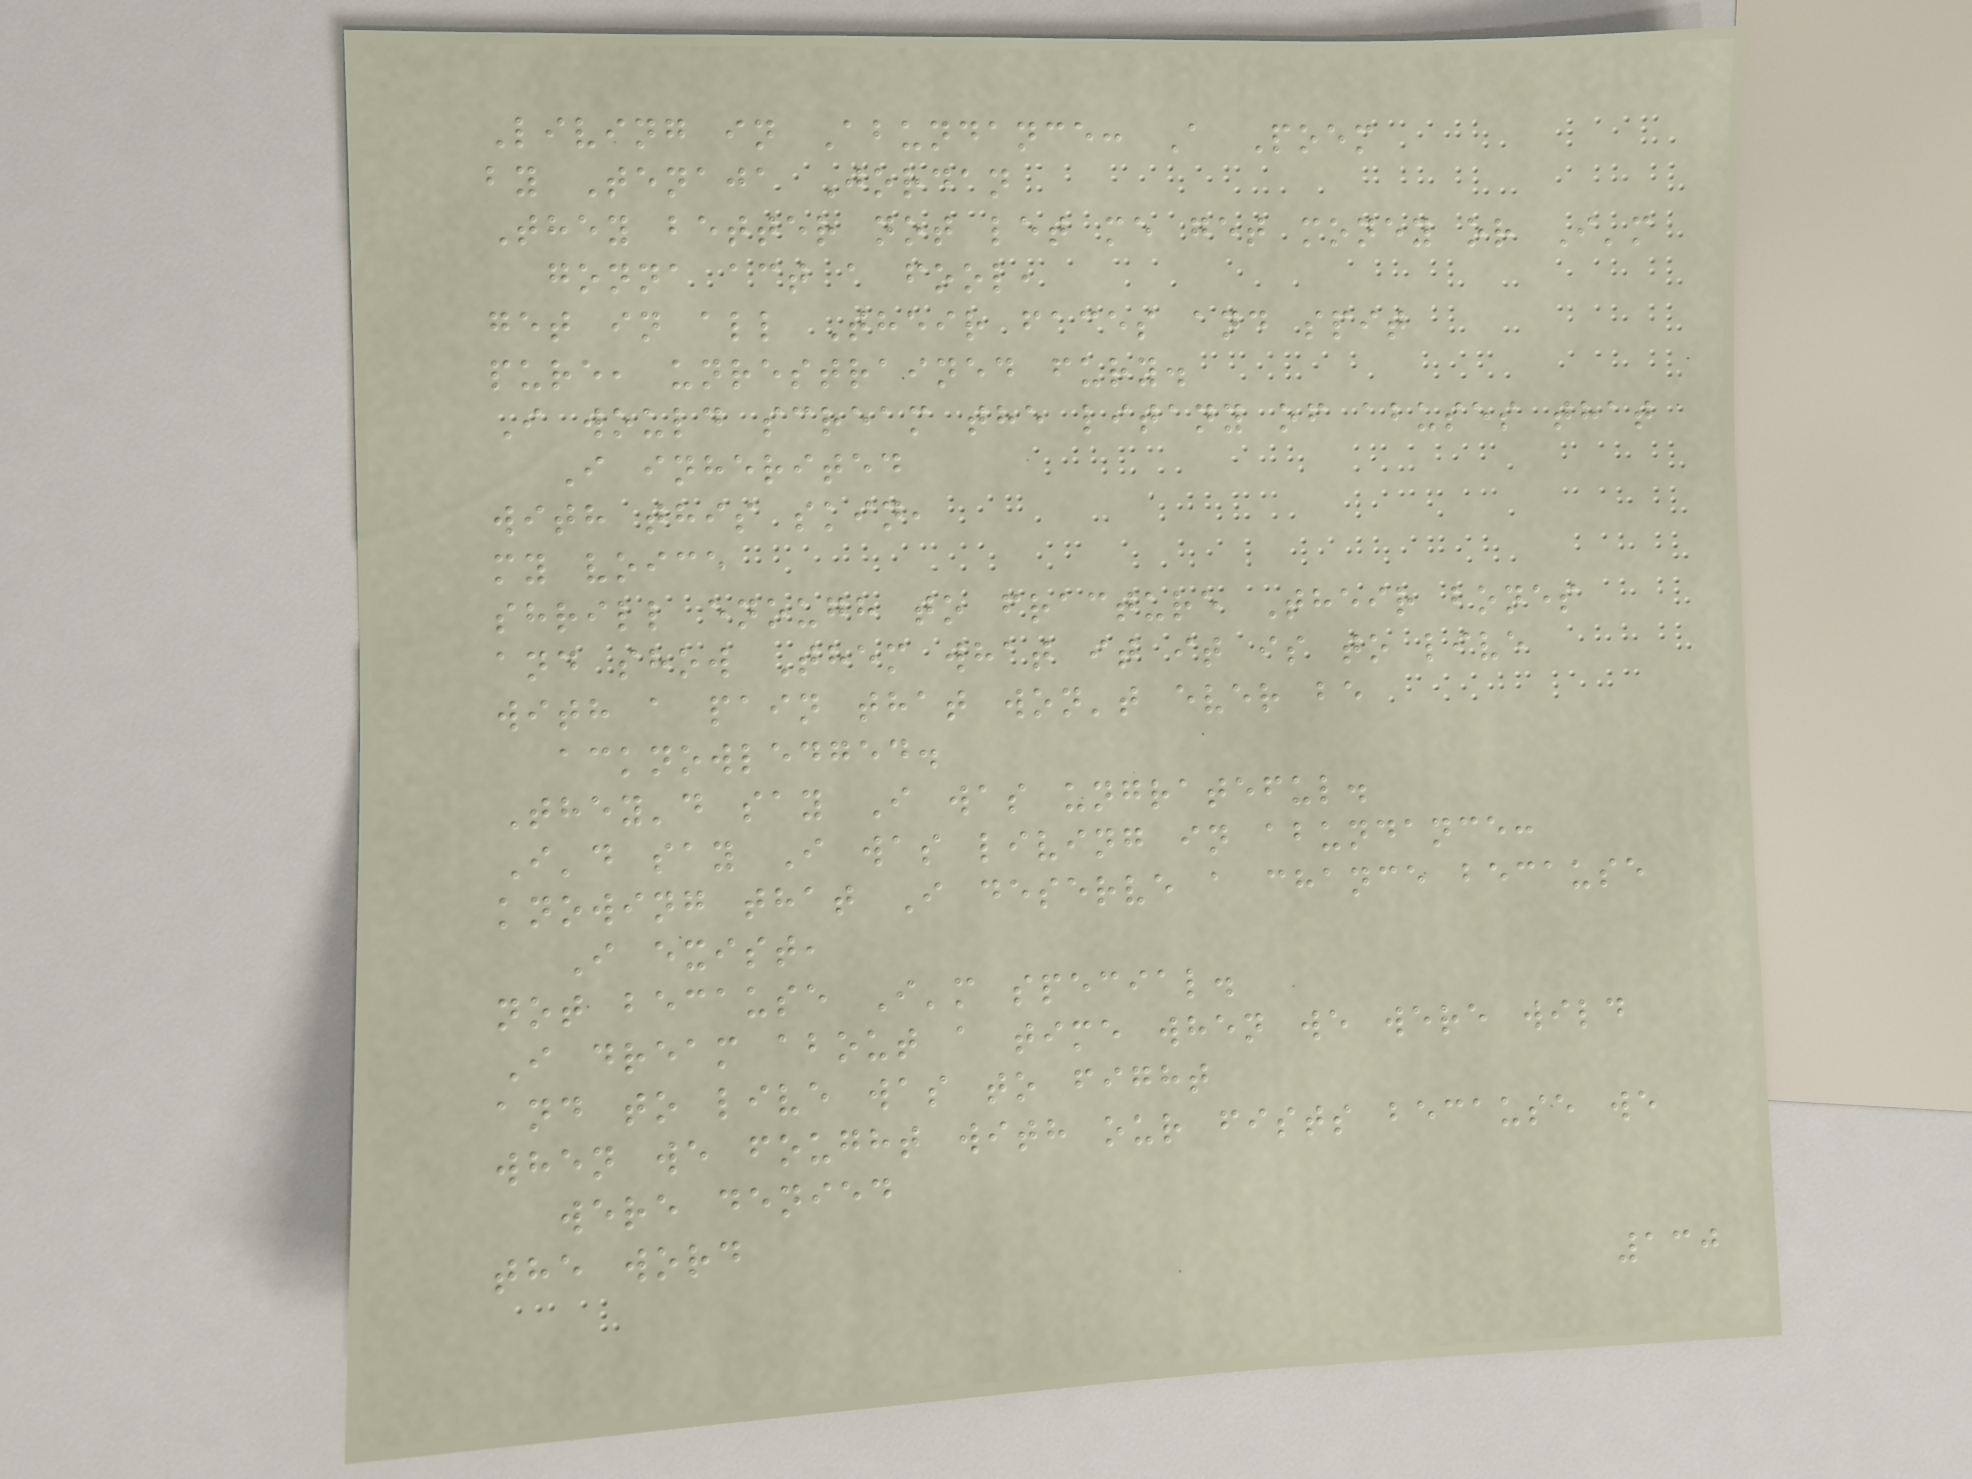Living in Abundance: A Poem
by Tenaja Jordan
They better not let me get money or I'm
gonna act a fool,
get in all Their faces and spit
pure, unrestrained fury.
I would scream the litany of abuses that
I inherited
with this skin,
my voice
shrill enough to fracture Their bones
and show Them what it it is to live
with a pain that won't ever be
acknowledged.
They'd say I was ungrateful.
I'd say I was living in abundance:
knowing that I deserve a chance because
I exist,
not because I'm special.
I dream about a time when we were wild
and to live was to fight
when we fought with our fists because we
were denied
the word
130
